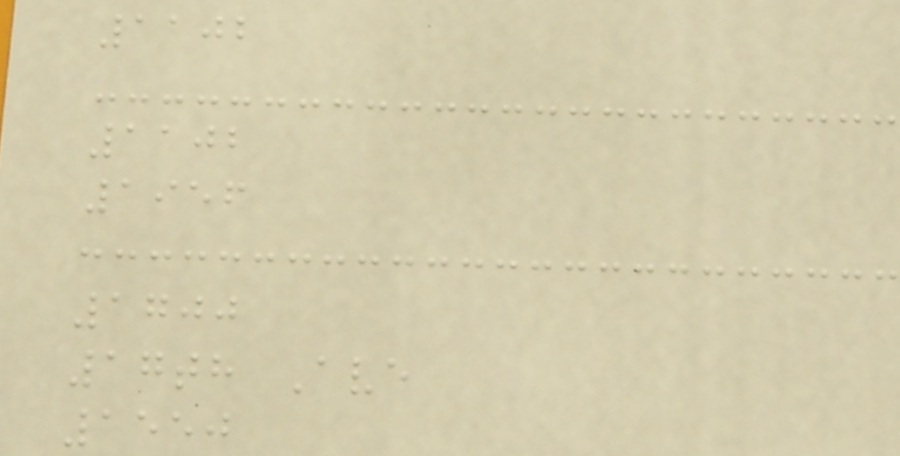1102
1102
1956
1700
17th Ave
1550
